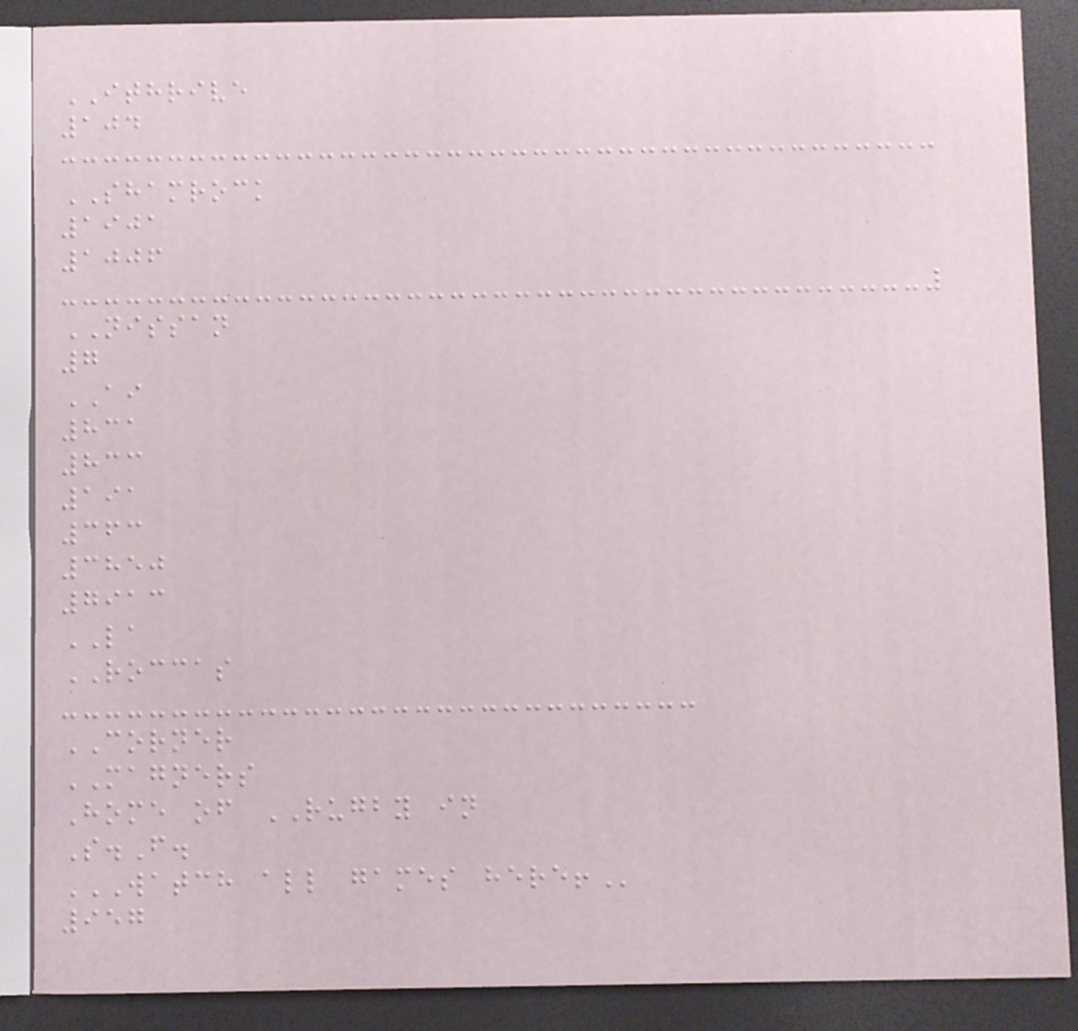ITHRIVE
104
SHAMROCK
1901
1006
NISSAN
7
AI
831
833
191
363
3850
7913
LA
ROCCAS
CORNER
MAGNERS
Home of RUGBY in
S.F.
WATCH ALL GAMES HERE!
957
